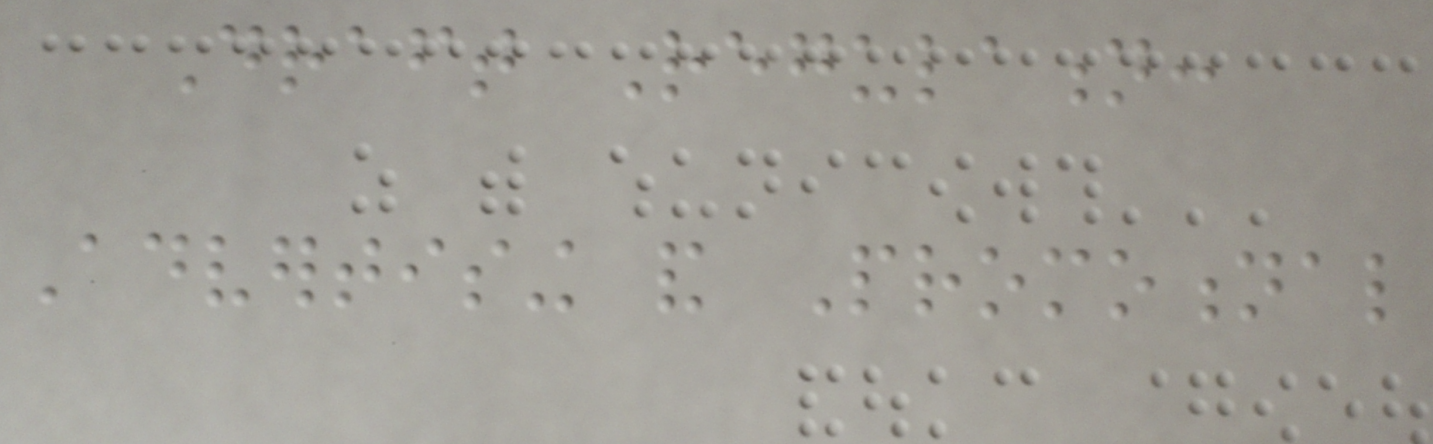Draft Regulation:
Advertising and Promotional
